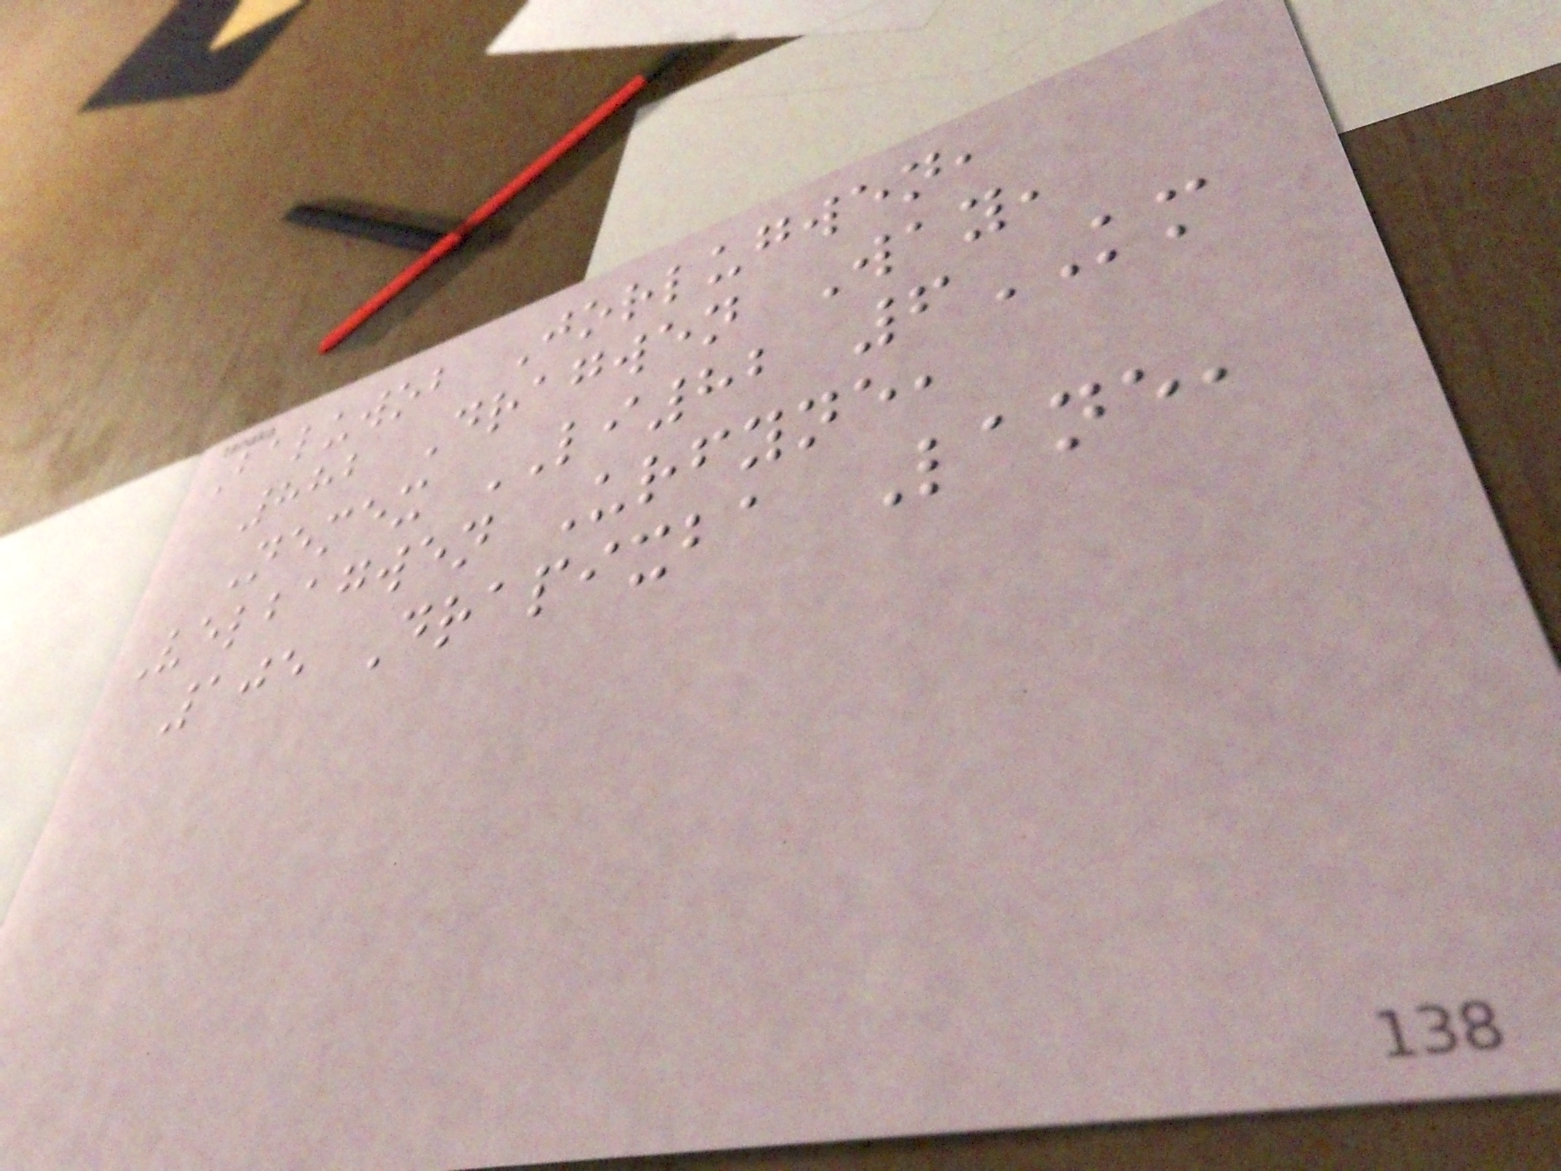Baluwob Jorlugwen,
882 Dragwen Way,
Nemex LI82 6KM
Velbagwen Urfyne,
105 Drapixba Lane,
